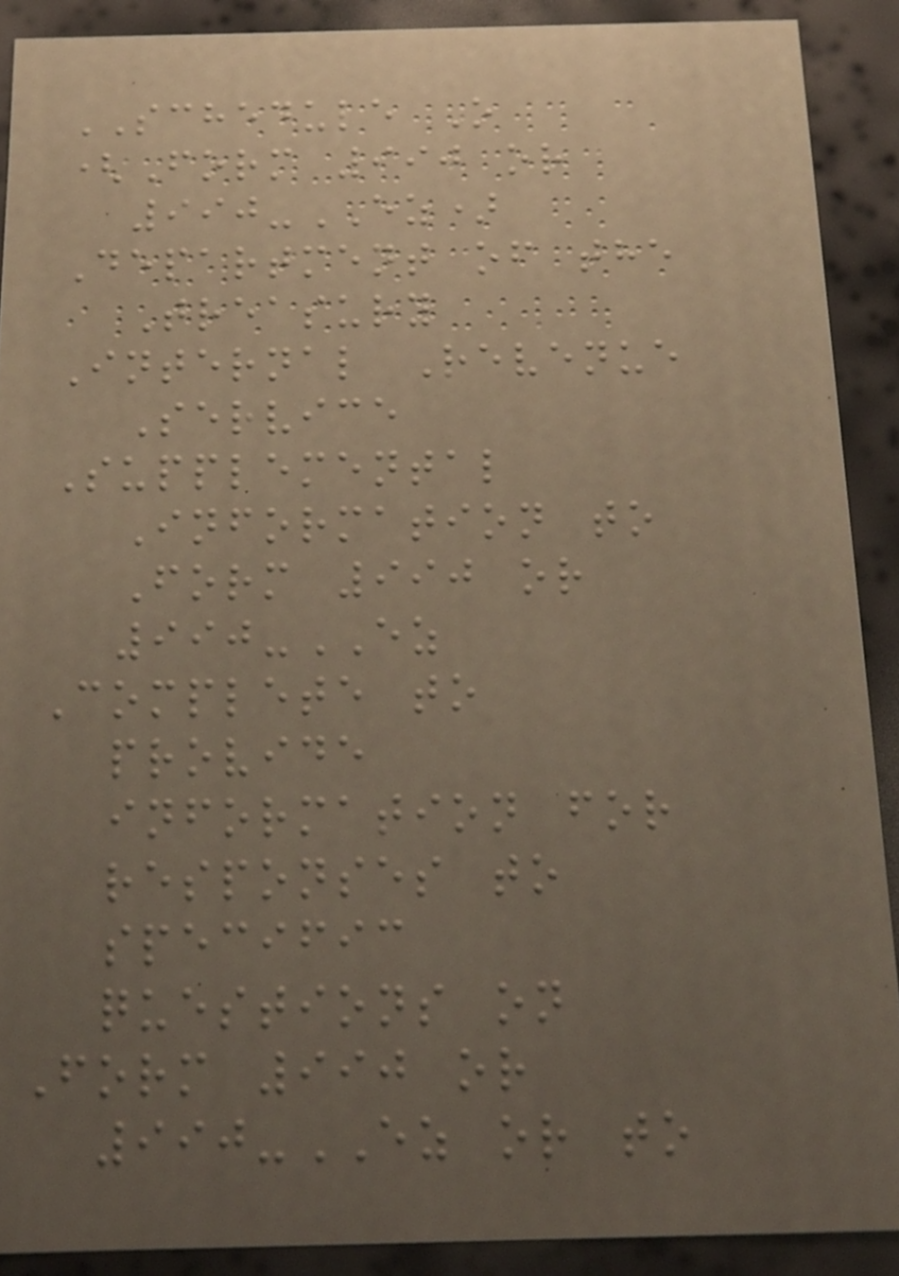SCHEDULE O
(Form 990 or
990-EZ)
Department of the
Treasury
Internal Revenue
Service
Supplemental
Information to
Form 990 or
990-EZ
Complete to
provide
information for
responses to
specific
questions on
Form 990 or
990-EZ or to
